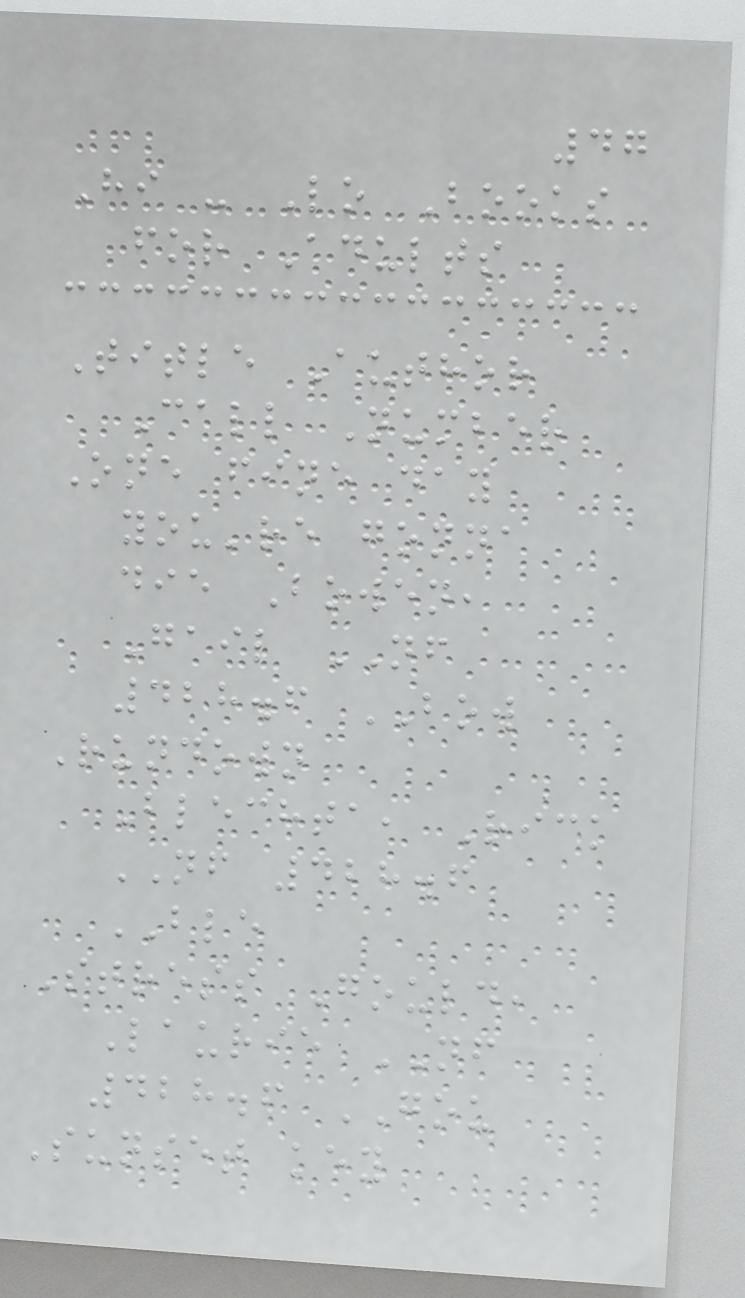47
Hi - Lo Books
for Adults
Title Author
Call Number
One fine day
you're gonna
die Bowen,
Gail NF
428.6 BOW
Rundown
Blechta, Rick
NF 428.6
BLE
Stress Gould,
Laurie NF
428.6 GOU
Sunset key
